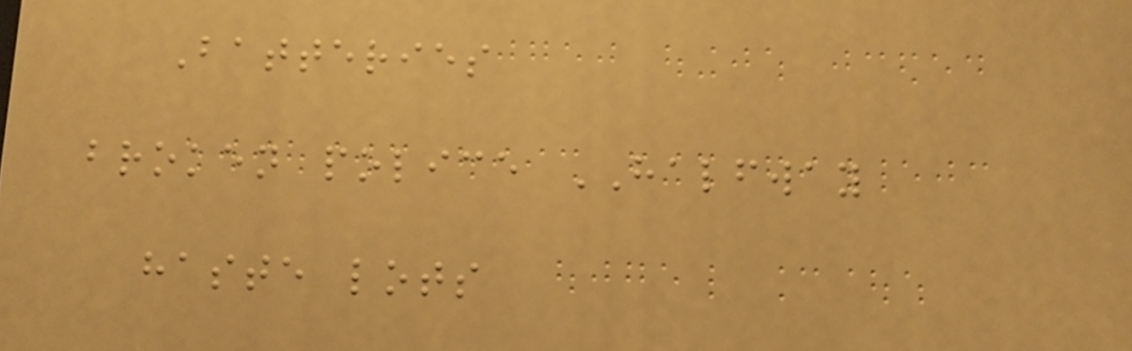Batteries
broken police HALFWAY
haste lots
